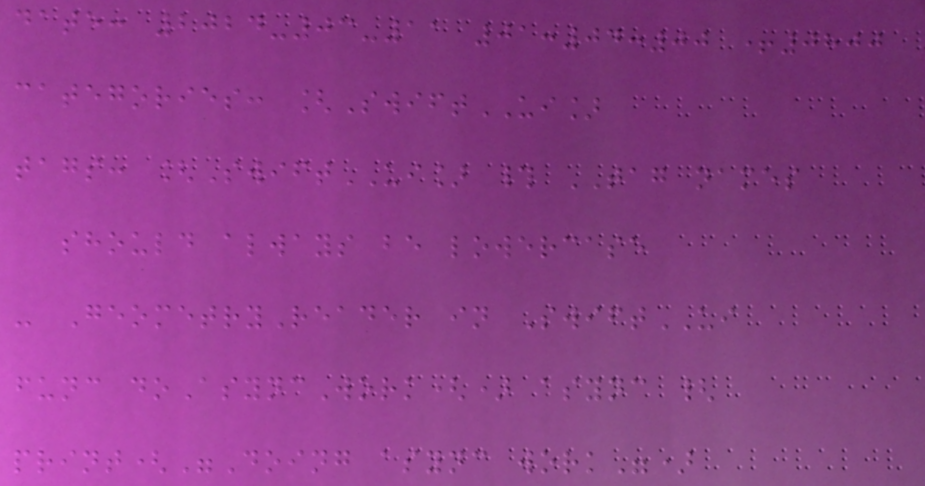date: 2024-03-11 01:04:00 +0800
categories: [SwiftUI]
tags: [SwiftUI] # TAG names
should always be lowercase
- GeometryReader in SwiftUI
func doAsyncWork() async {
print("Doing async work")
